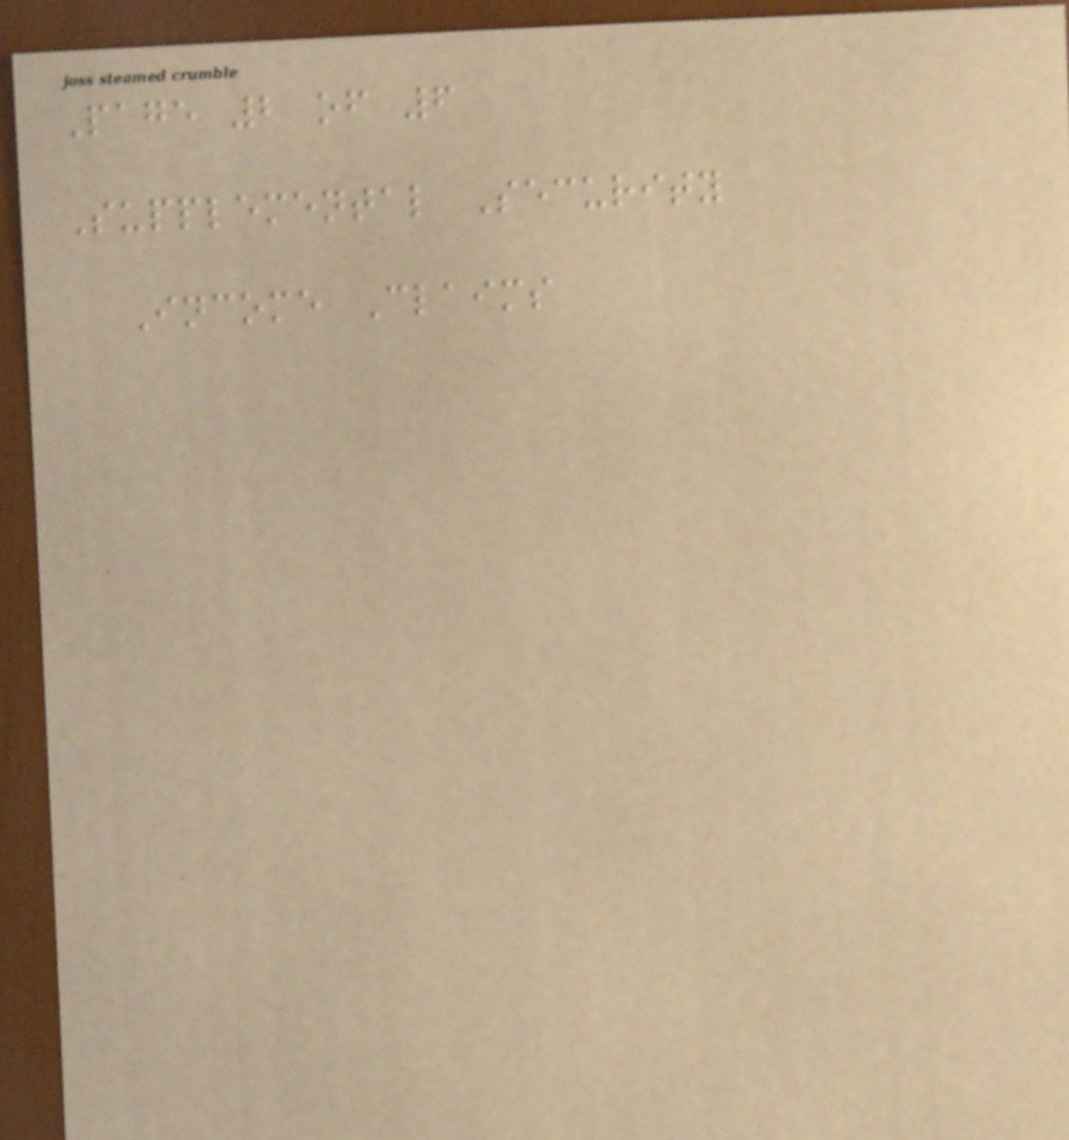Page 2 of 6
Supplemental Security
Income Claims
